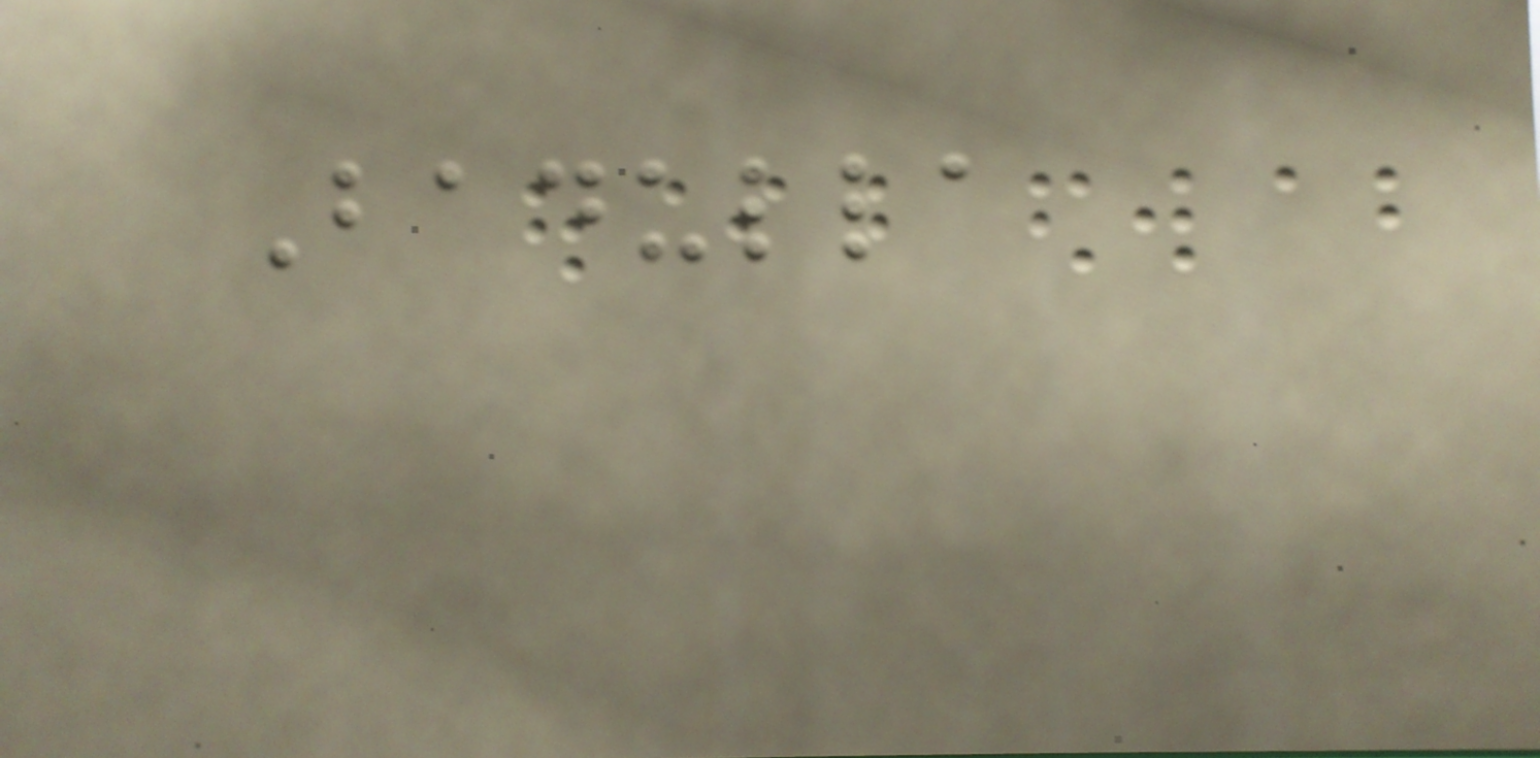Badulla
